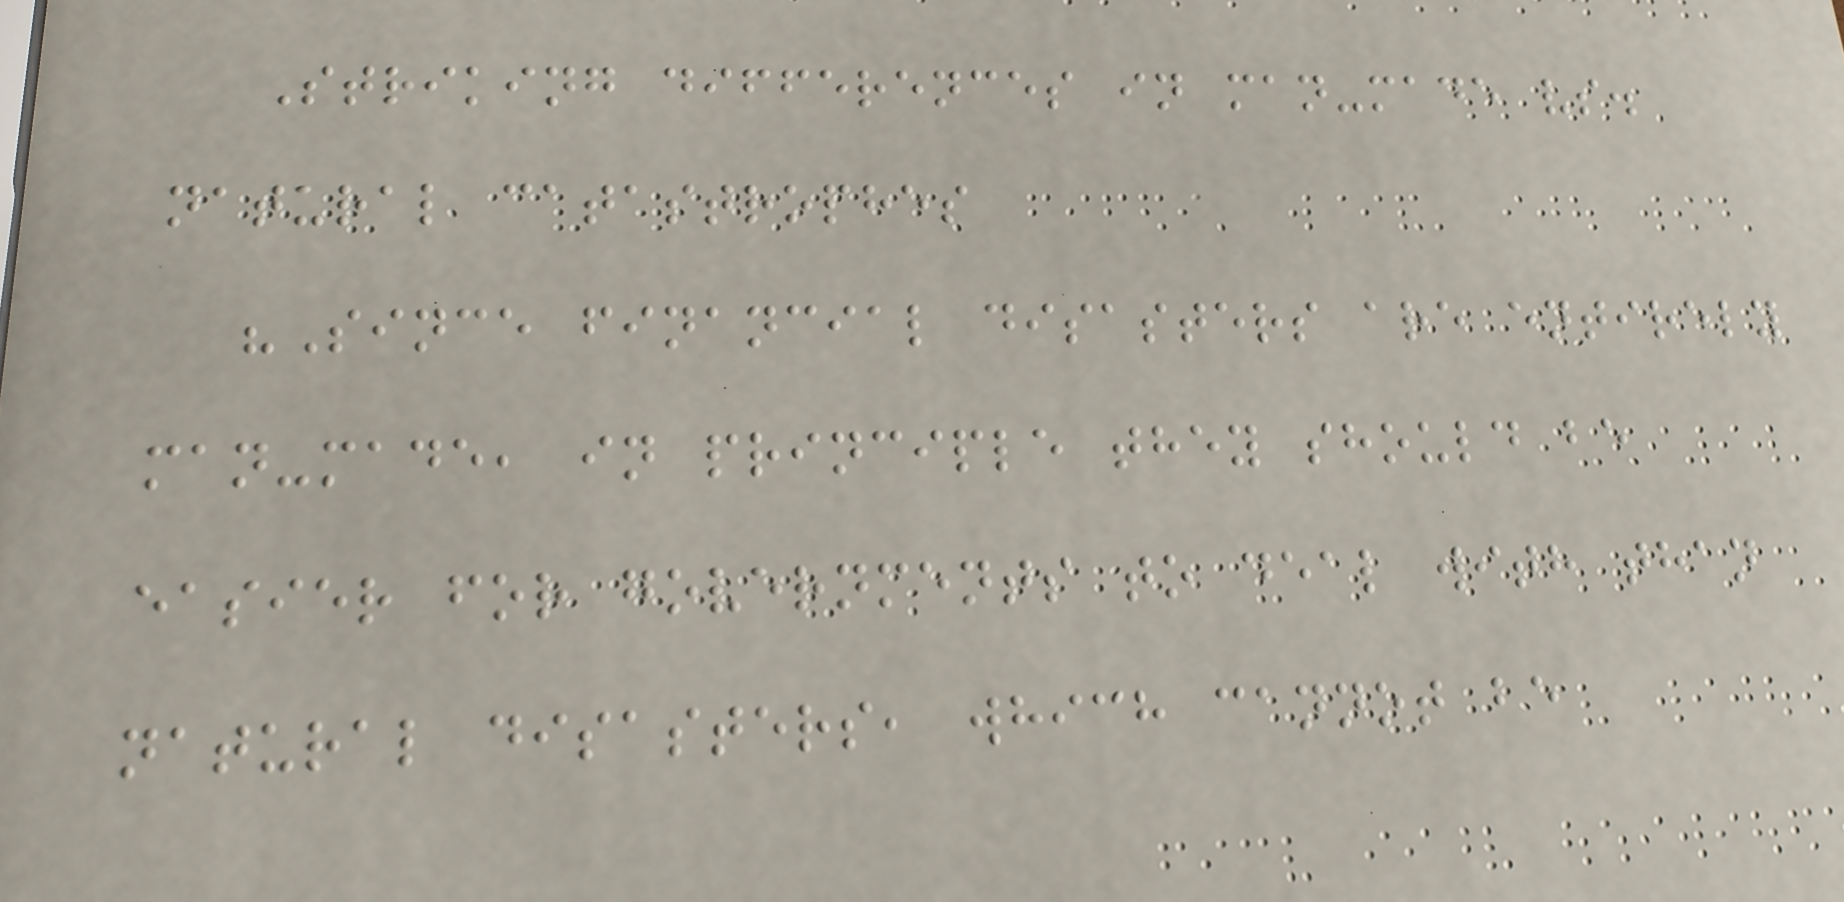Striking differences in man-made vs.
natural catastrophes
"Since financial disasters are entirely
man-made, in principle they should be
easier for governments to deal with than
natural disasters, which cannot be
